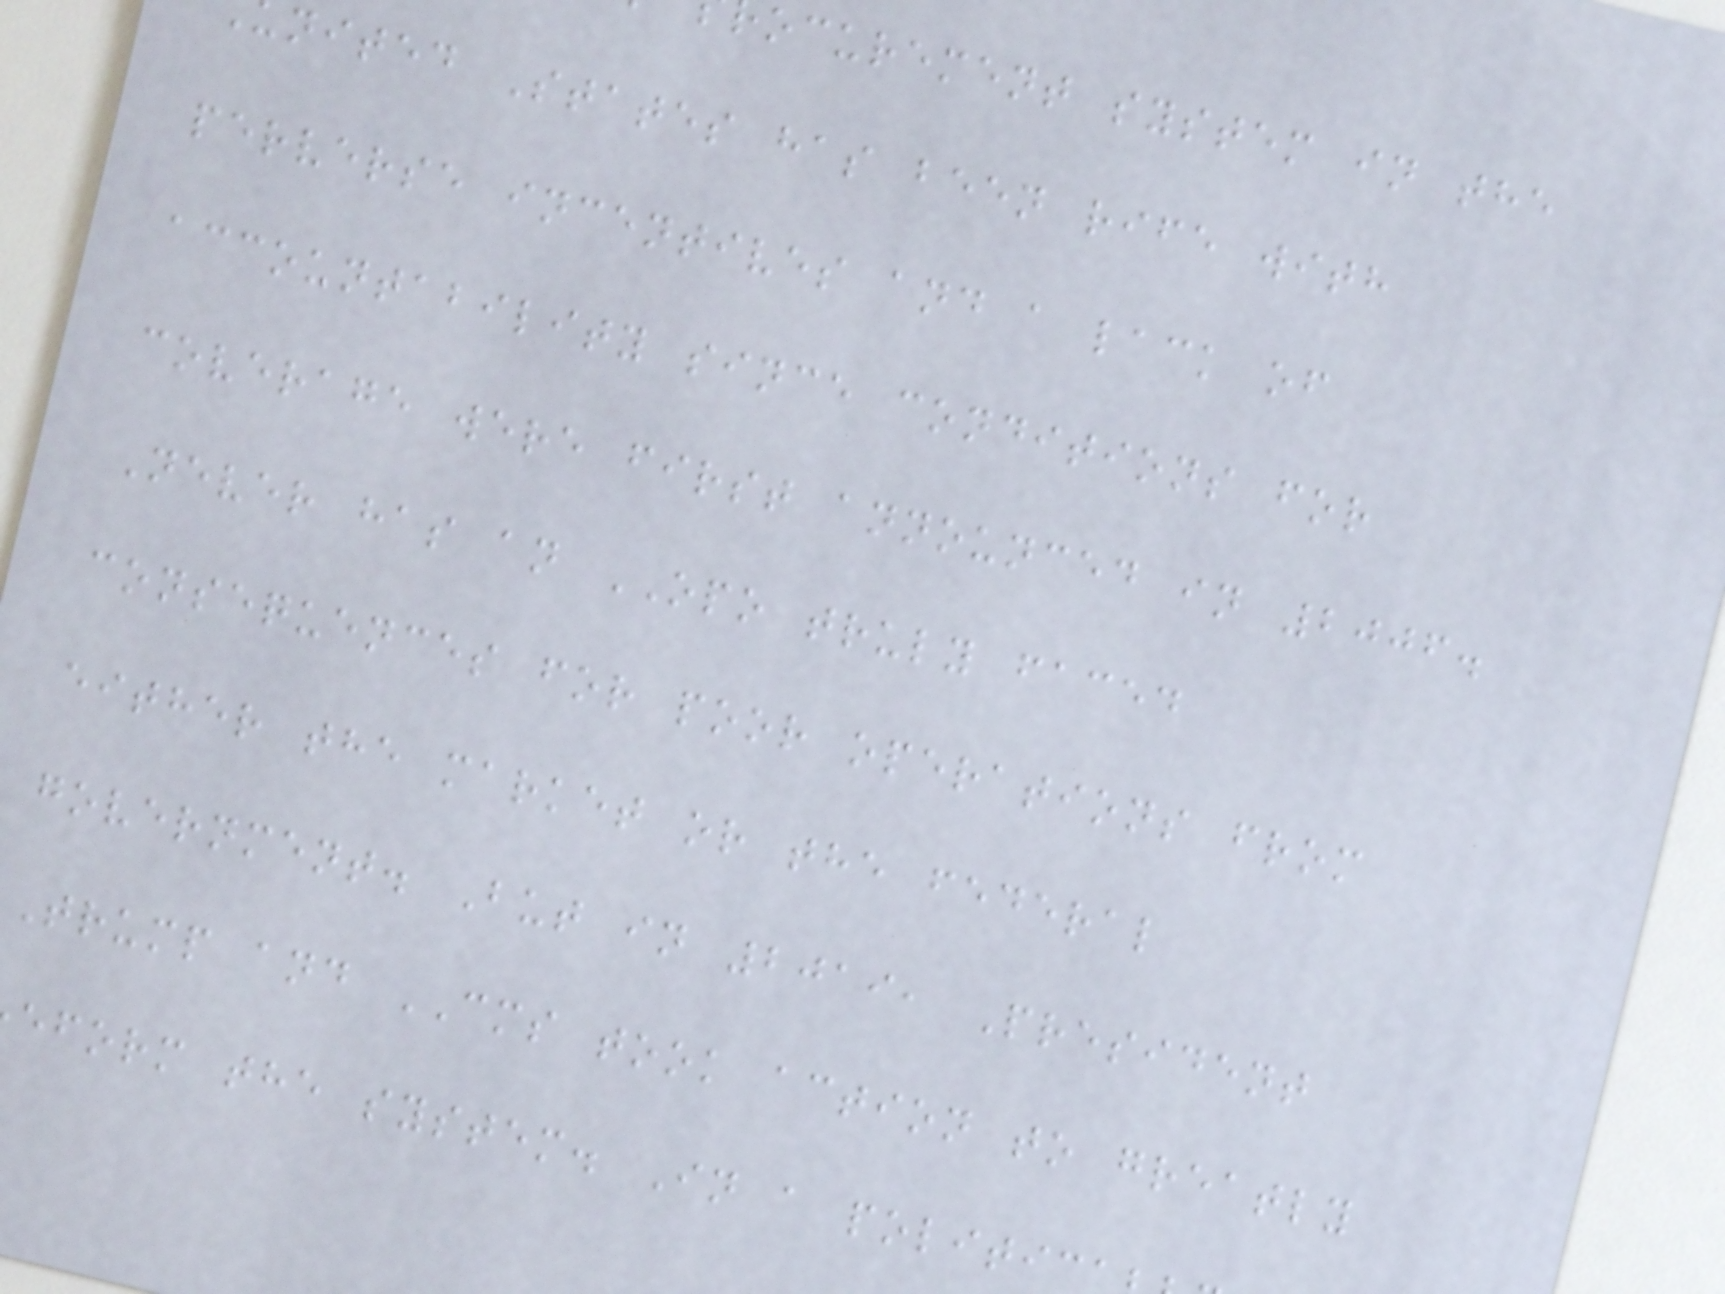ocurement system in the
nited States has been rife with
perverse incentives and a lack of
accountability since conditions for
coverage were first announced in 2006.
Never has an OPO truly faced
consequences for poor operations from
either the market or the federal
government. But in 2019, President
Trump and CMS took action to greatly
eform the system. In a politic
